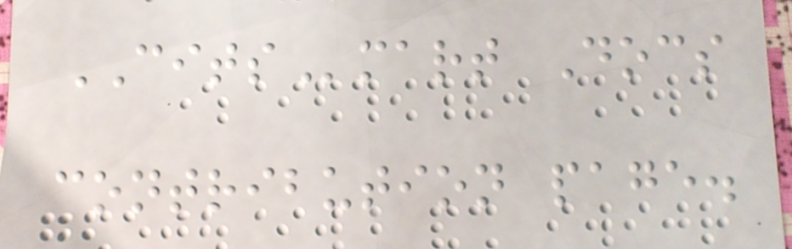CITSmart Docs
contribution page.
